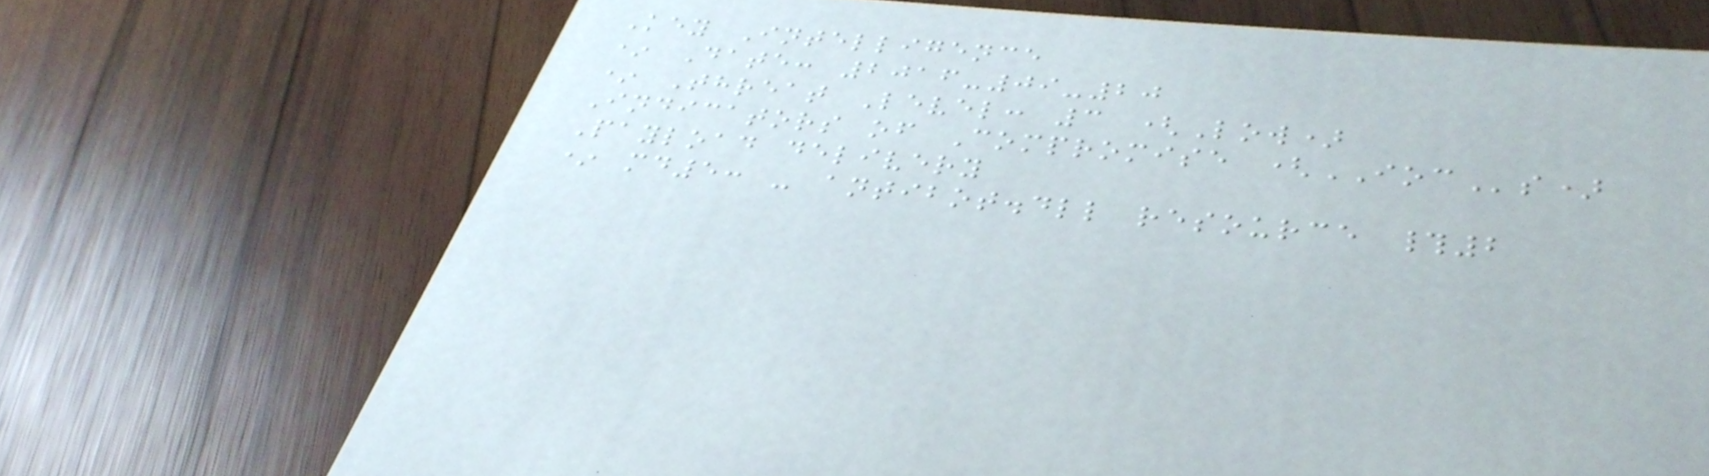Key Intelligence
* Date: 2016-09-20
* Threat Level: 3 (Low)
Indicators of Compromise (IOCs)
Payload delivery
* md5: - antibot.dll resource #2
